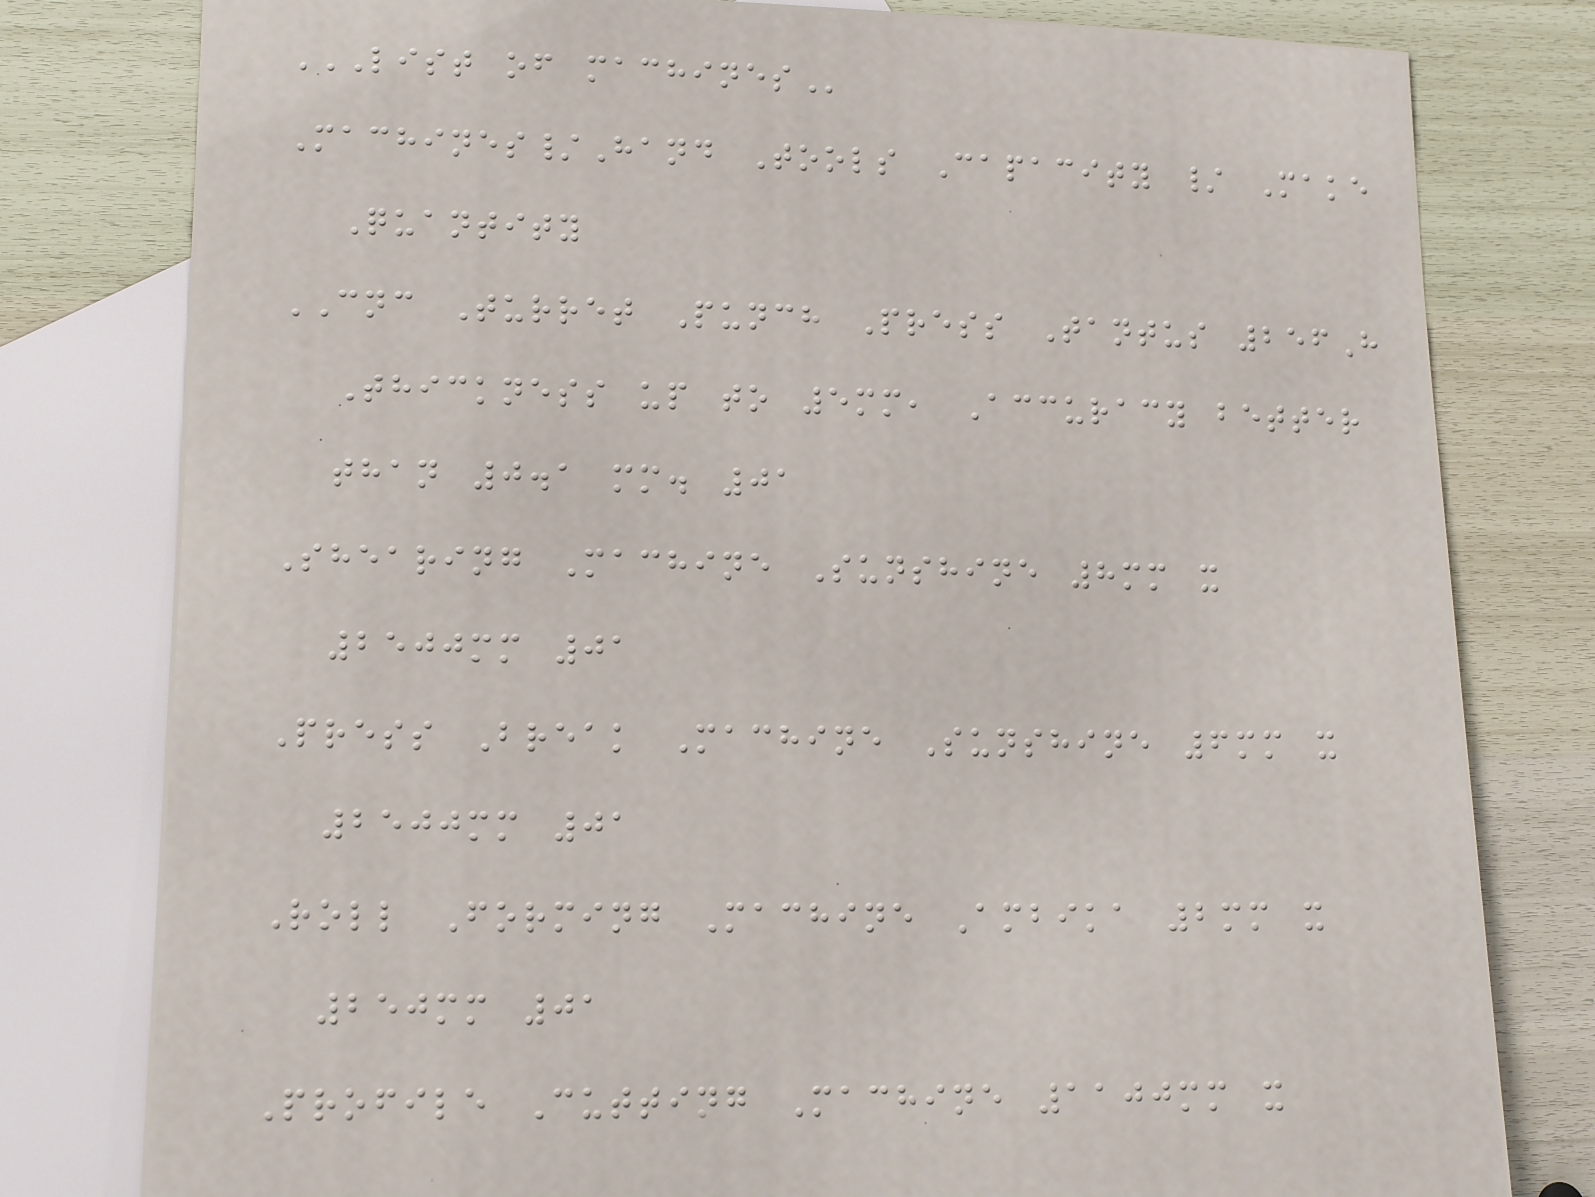LIST OF MACHINES
Machines/Hand Tools Capacity / Make
Quantity
CNC Turret Punch Press Tantus 256H
Thickness up to 5mm, Accuracy better
than 0.1 mm. 01
Shearing Machine Sunshine 8mm x
2500mm 01
Press Break Machine Sunshine 6mm x
2500mm 01
Roll Forming Machine Ambika 2mm x
250mm 01
Profile Cutting Machine 1100mm x
